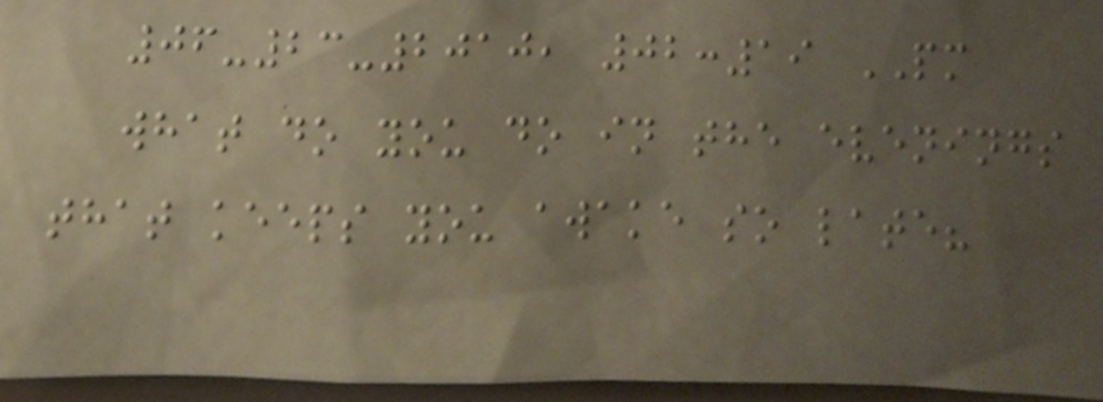06-23-2010, 02:19 PM
what do you do in the evenings
that keeps you awake so late?
